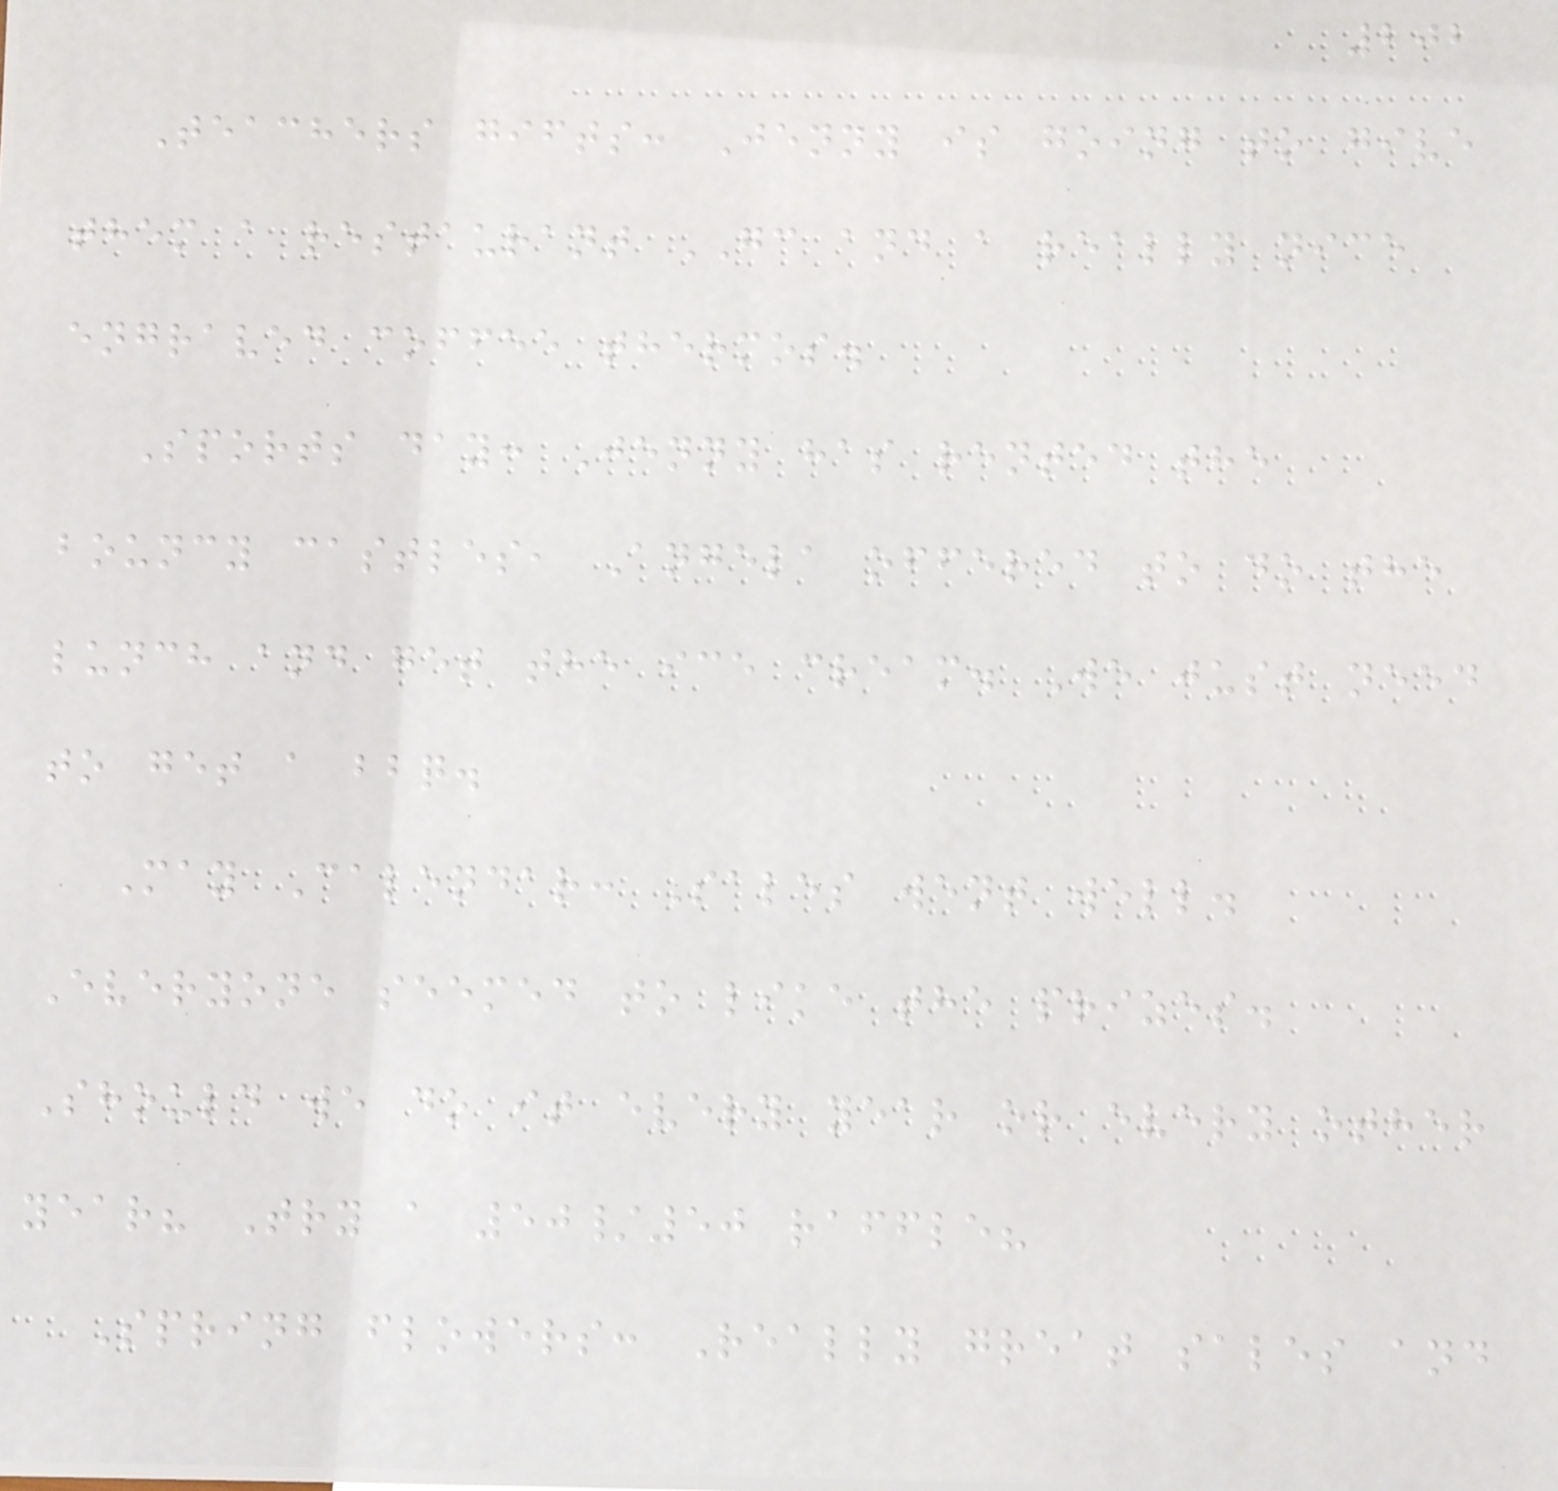202
Teachers gifts: Jenny is going to give
them a restaurant GC and a really nice
engraved coffee thermos.
Sports day: Jenny has rented the
bouncy castles, Angela offered to do the
lunch and get the ice cream. We just need
to get a bbq.
May Calendar: Sales went well.
Everyone seemed to like the prizes.
Should we do it every year or every other
year? Try a 50/50 raffle?
Spring flowers: Really great sales and
